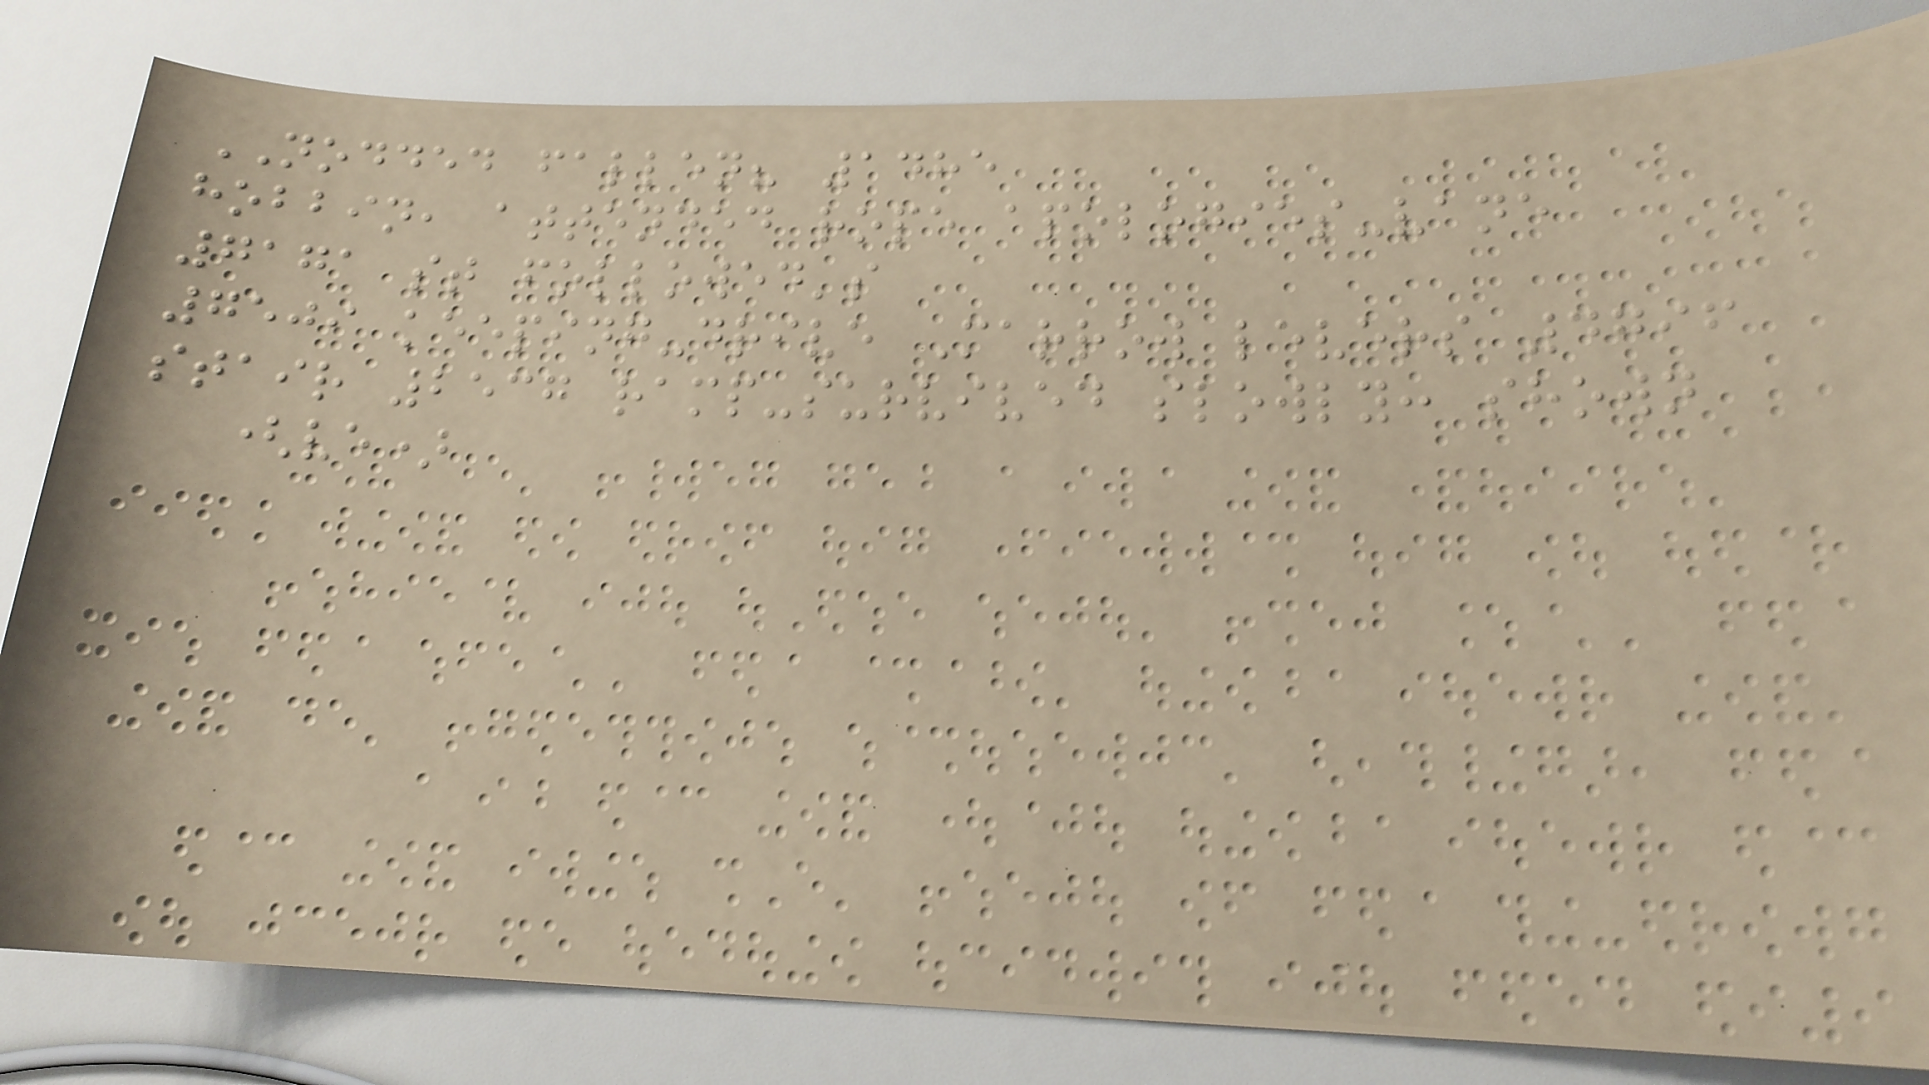NODDED fallen? 1485
hobbin, attended rope apologies-vane
7171 st followed's
7509 keeping-drive Marrow levers 4796
stair 2537 ramp-survived slowly: shown
(ve)
